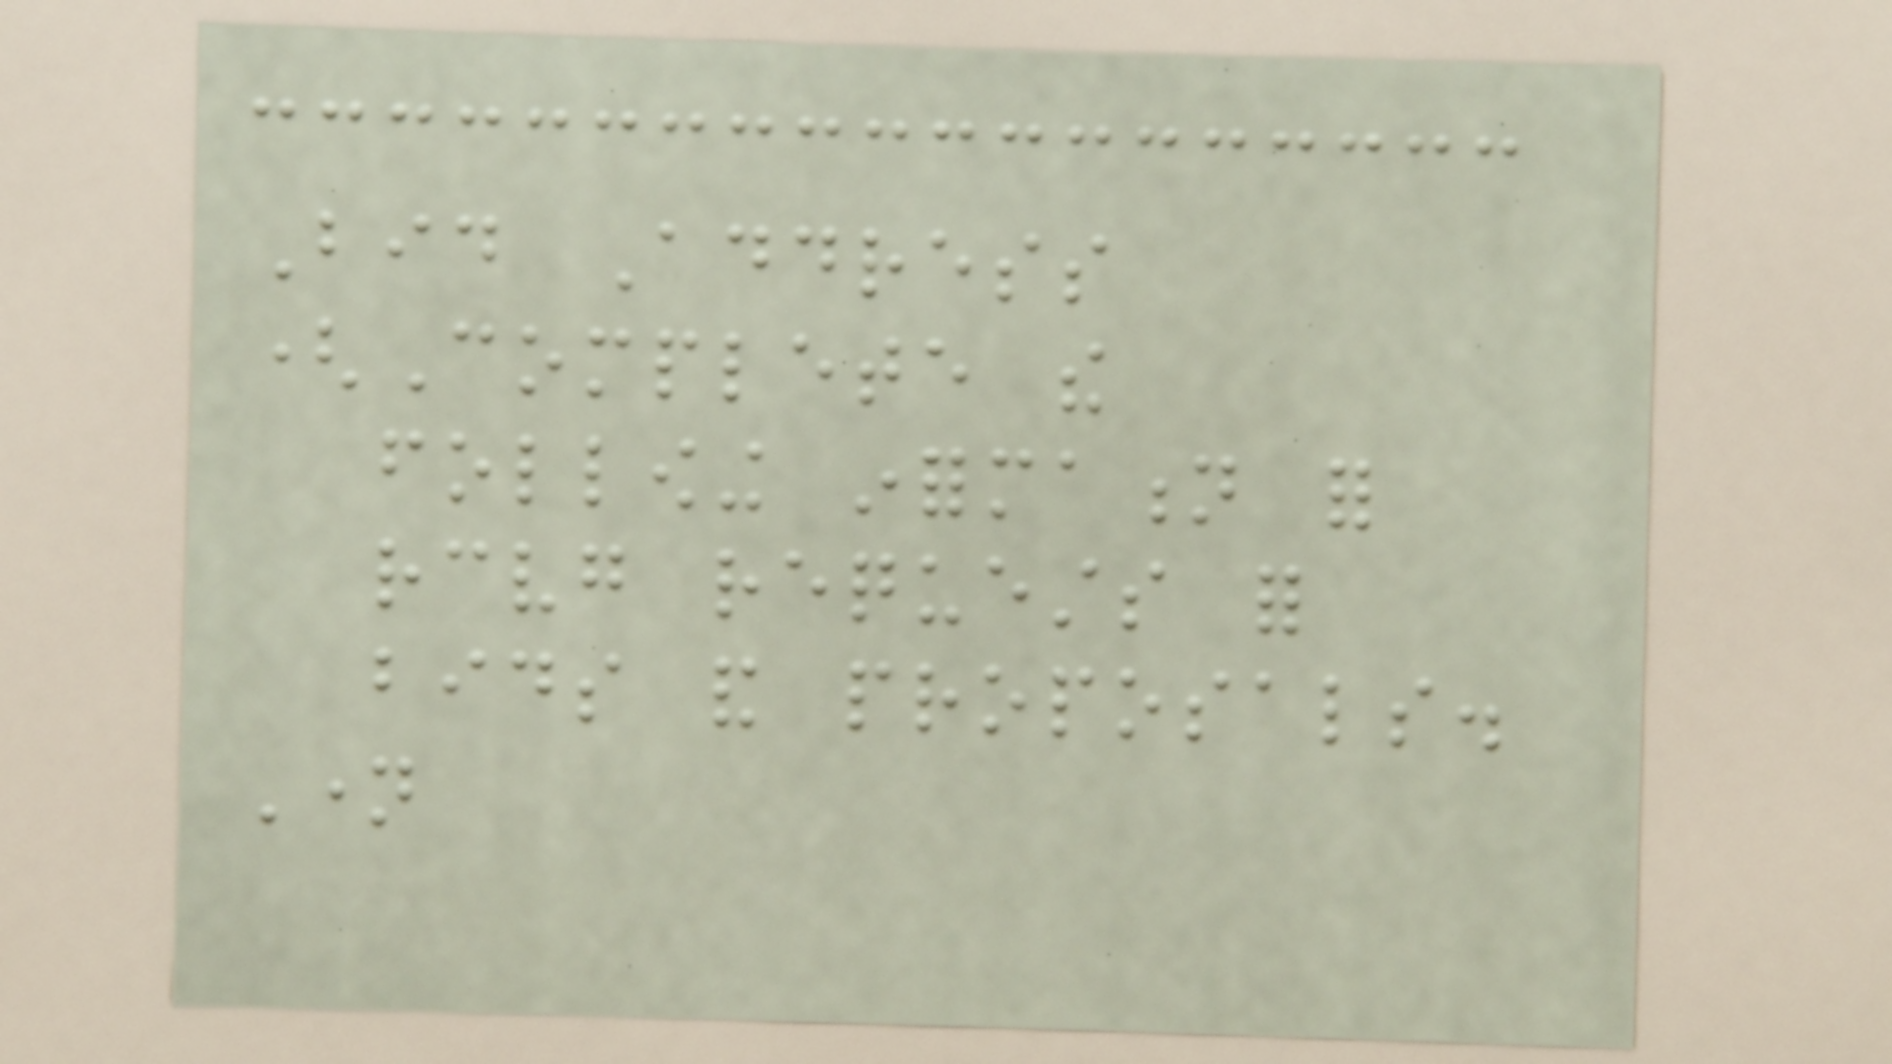Bid Address
(Complete the
following information for
receiving requests for
bids and proposals.
Name
